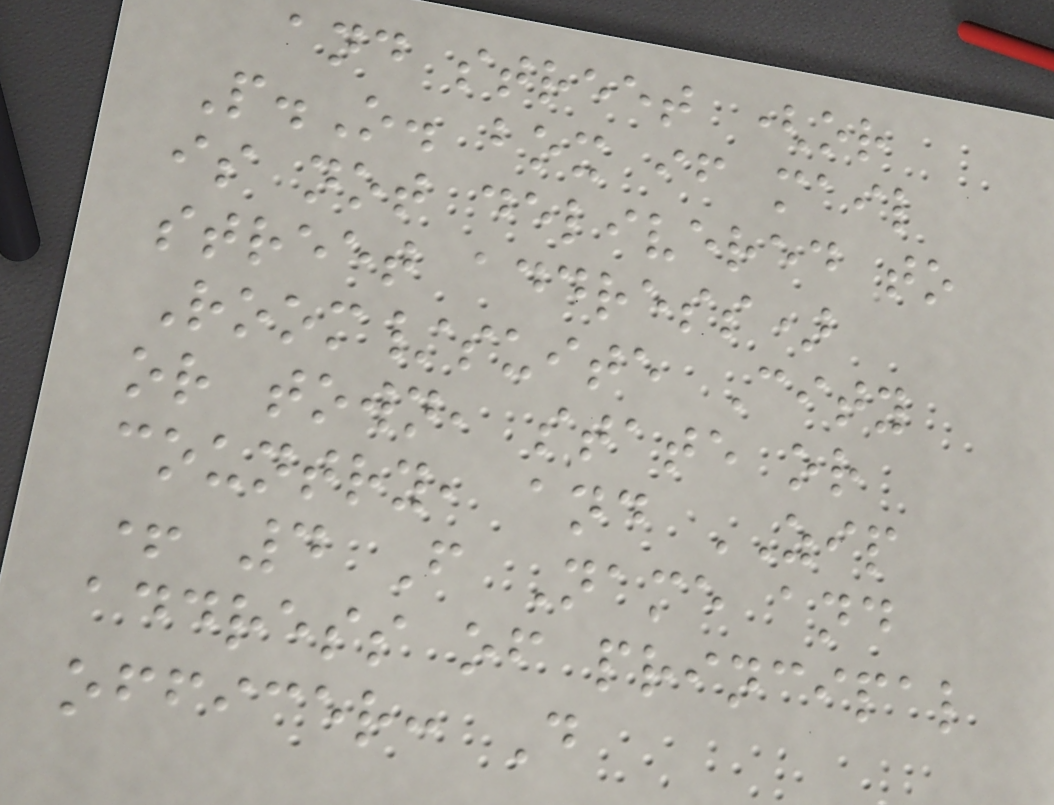and street (or
P.O. box if mail
is not delivered to
street address)
Room/suite City
or town, state or
country, and ZIP
+ 4 F Name and
address of principal
officer: D
